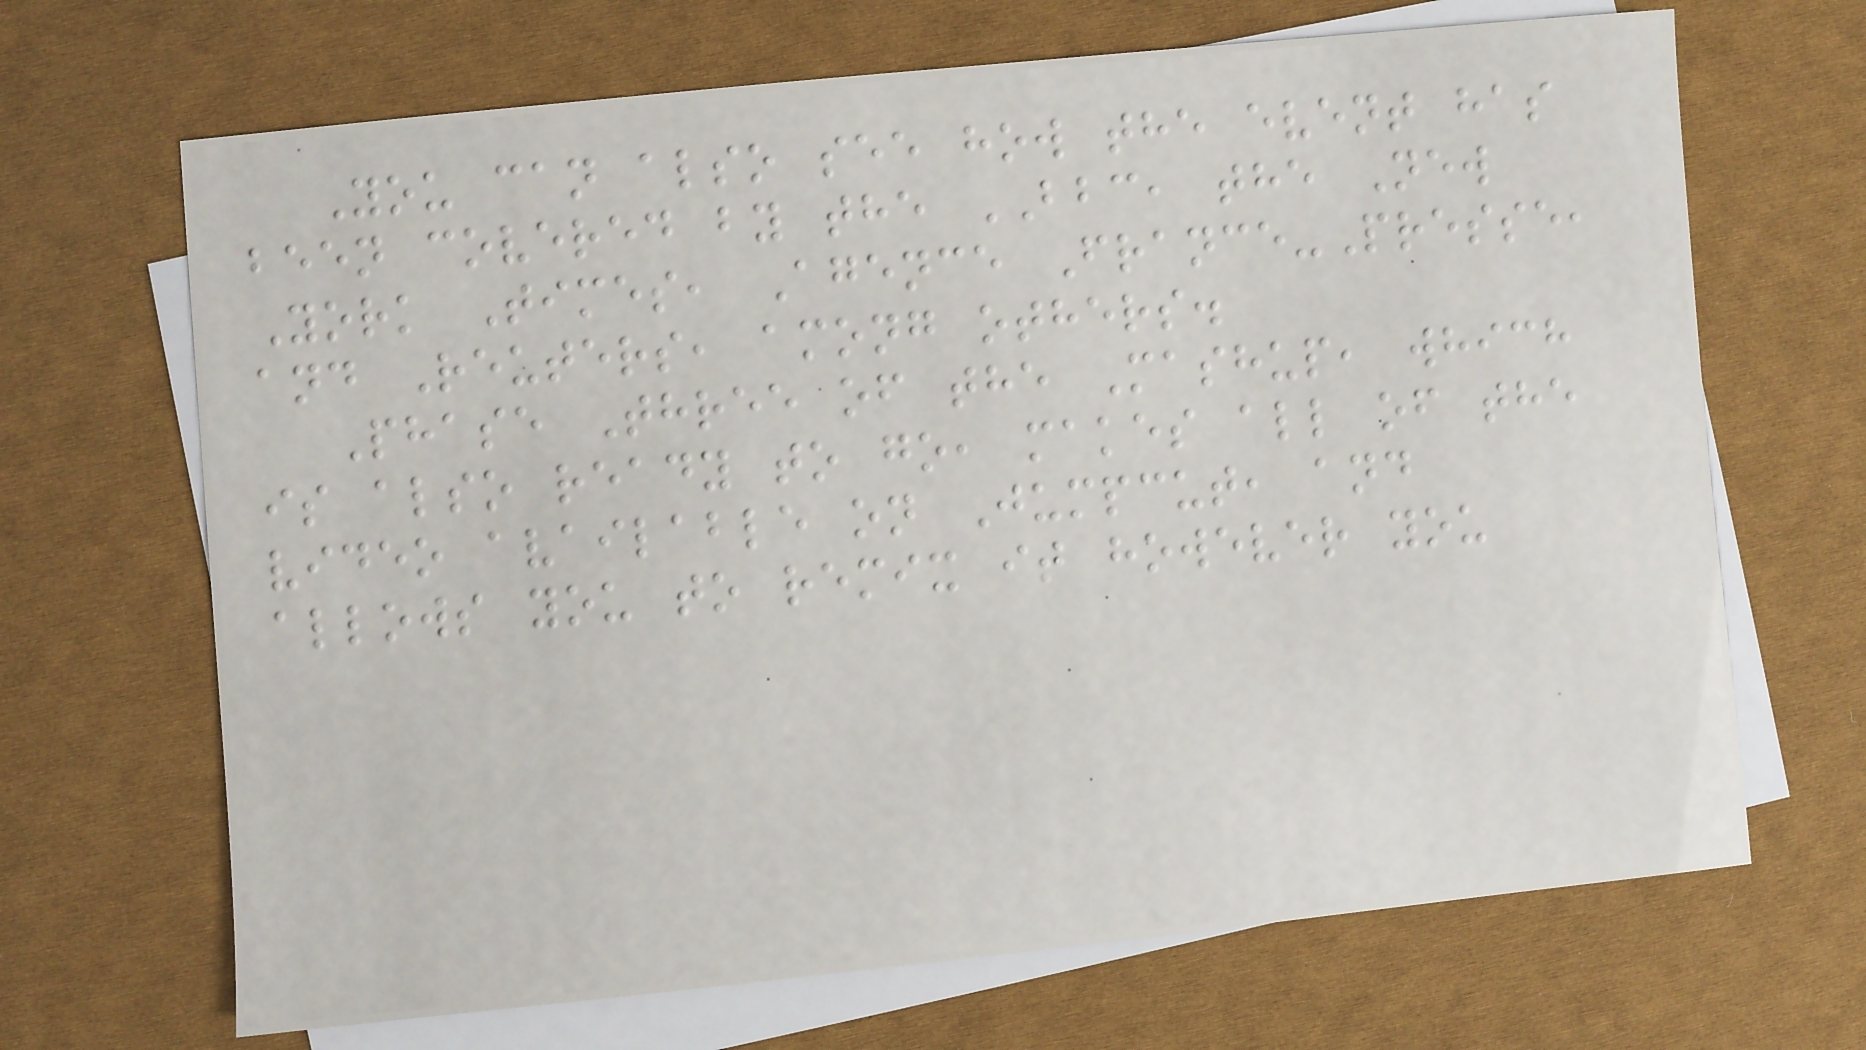You can also see how the event has
been covered by the BBC, the New
York Times, Agence France-Presse,
and Reuters, among others.
Phase Three of the Mashup, which
is also ready to go, makes all of the
video available on Jumpcut, and
allows you to remix it however you
